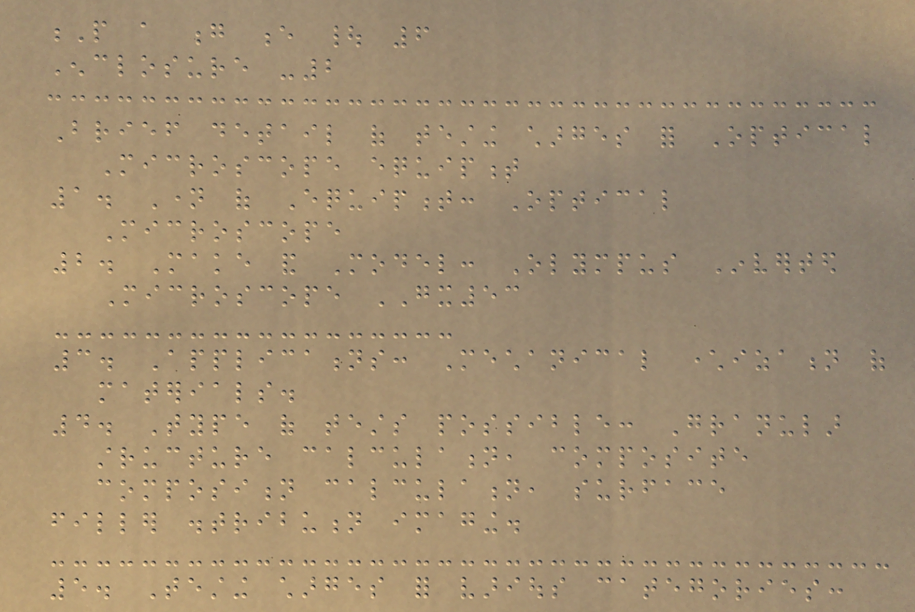P a g e | 6
Enclosure -2
Brief detail of testing charges for Optical
Microscope equipment
1. Name of Equipment: Optical
Microscope
2. Make and Model: Olympus Inverted
Microscope GX53
3. Applications: Mechanical characterization of
materials.
4. Type of tests possible: Granular
structure calculation, composite
composition calculation, surface
filler distribution imaging.
5. Testing charges for various categories:
